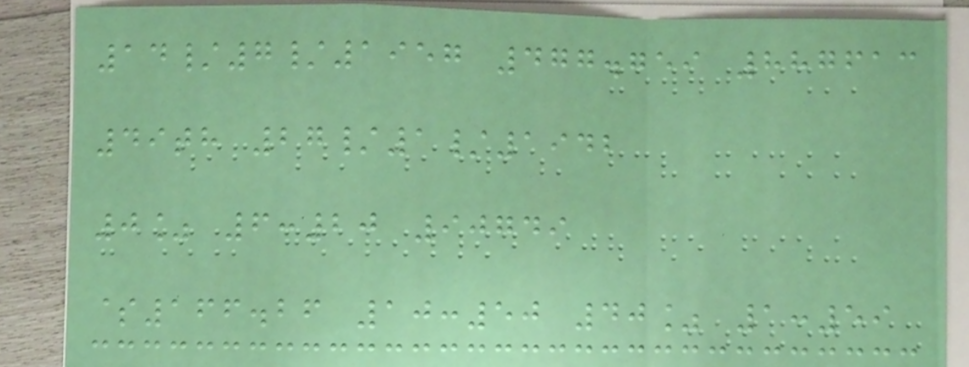14/7/1957 477.759 887613
49th 27/1/1942
0% 6:20 90749
$166.26 10:50 40% 1:59
